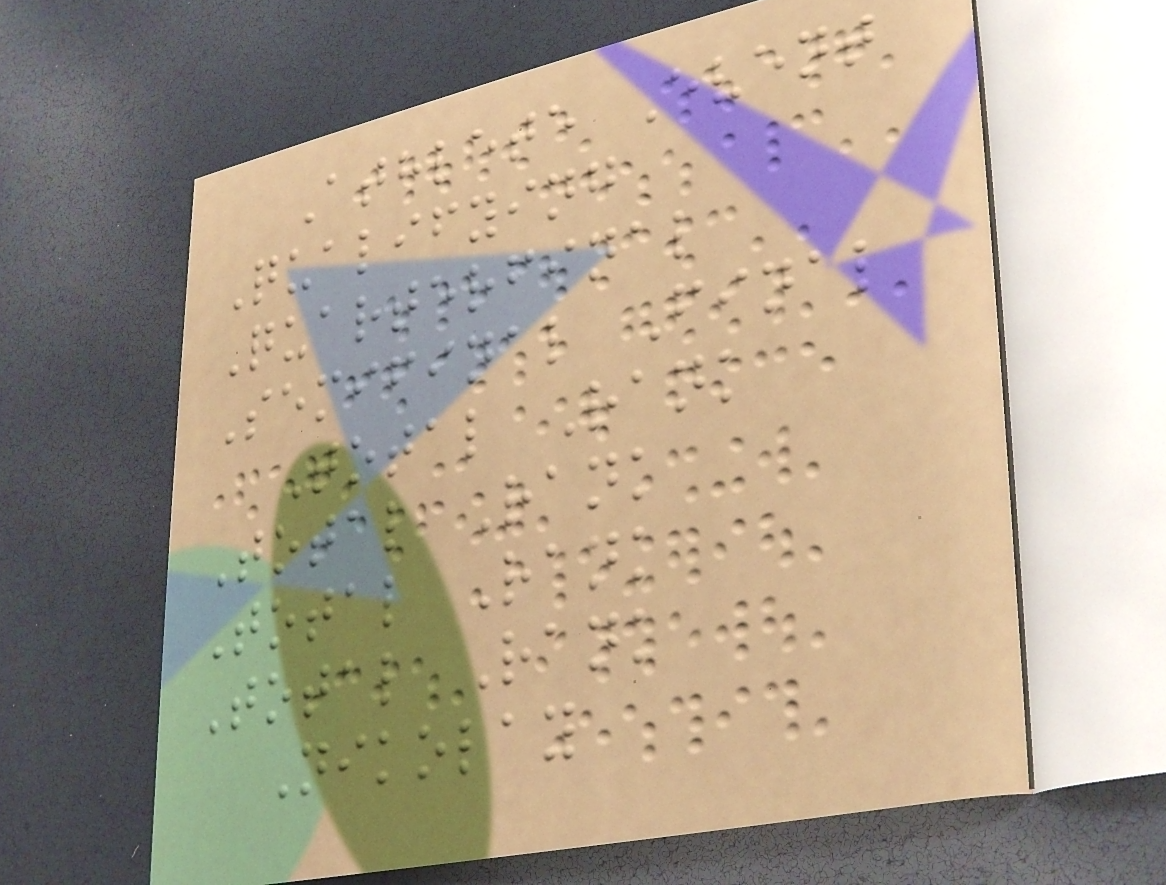Athlete Event
Qualifying
Quarterfinal
Semifinal Final
Total Rank
Total Rank
Total Rank
Total Rank
Nikolay
